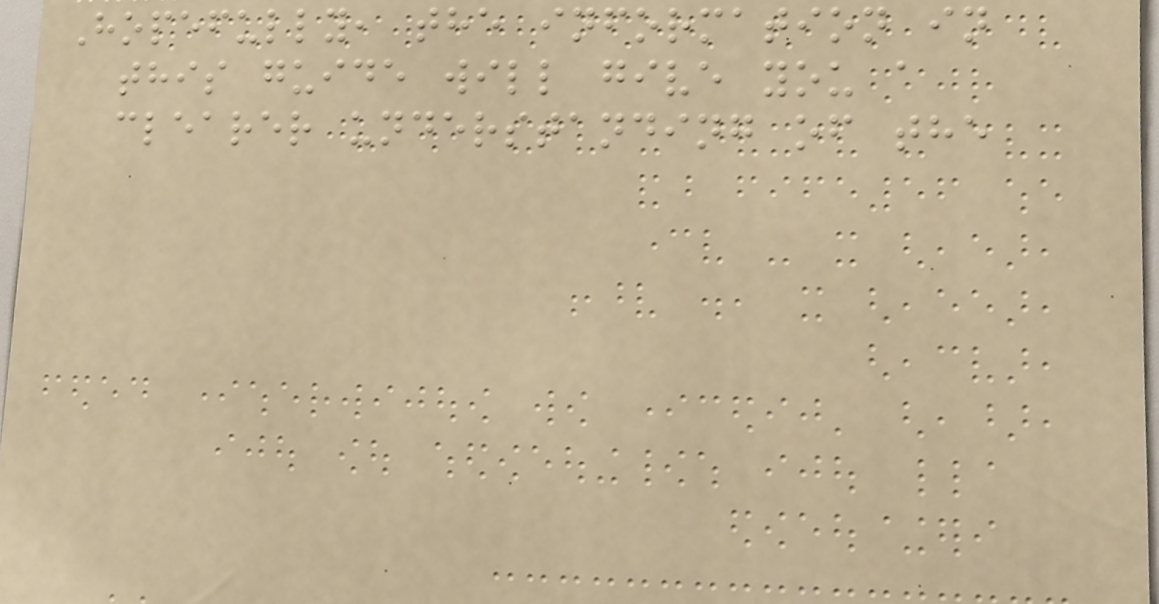Hopefully, the information in
this guide will give you a
clearer understanding of the
